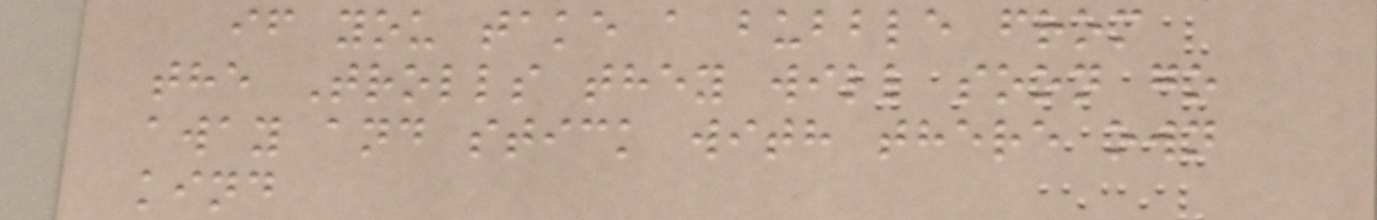if you take a bubble from
the Trolls they will soon go
away and stick with there own
kind
